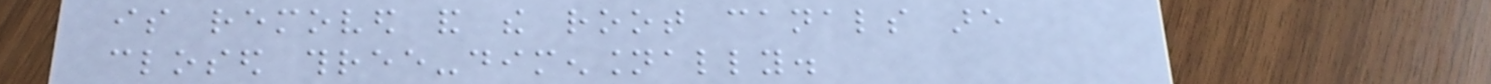is removed and the root canals are
closed three-dimensionally.
